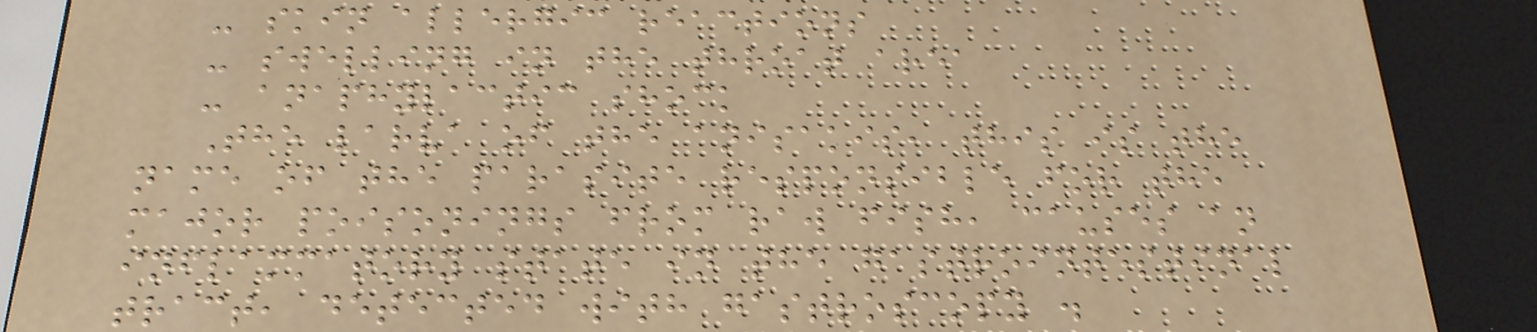- skin allergic reactions
- swelling in the throat area
- anaphylactic shock
The larva of the anisakis, this is the
name of the parasite responsible for the
major poisonings from raw fish, causes an
inflammatory state in the gastrointestinal
tract, detected with gastroscopy .
